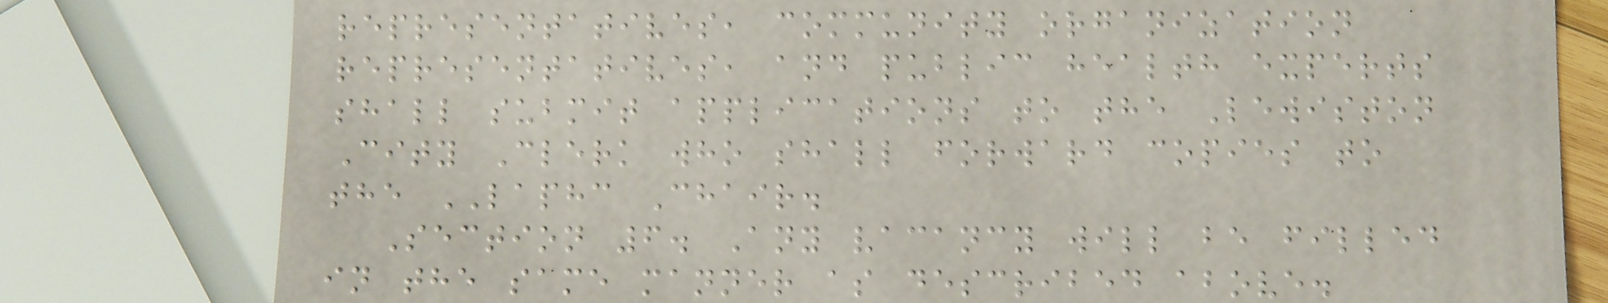representatives, community organization
representatives, and public health experts
shall submit applications to the Lewiston
City Clerk who shall forward copies to
the LAPHC Chair.
Section 6. Any vacancy will be filled
in the same manner as described above.
